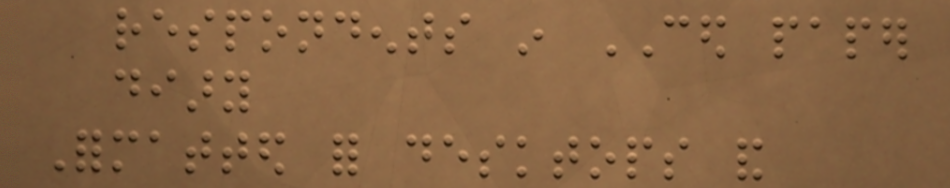respondents in CED paper
diary
Formatted for desktops and
